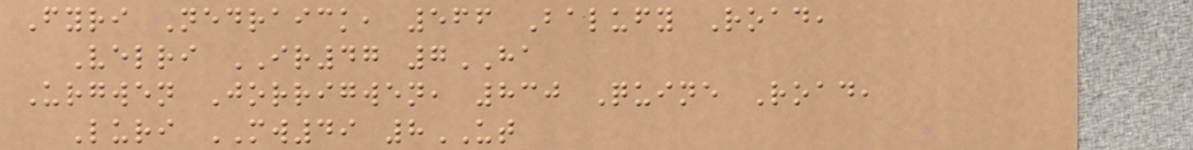Fyri Nedraick, 566 Balufy Road,
Velri IR47 7HA
Urgwen Jorrigwen, 830 Quine Road,
Luri MW49 8UT
